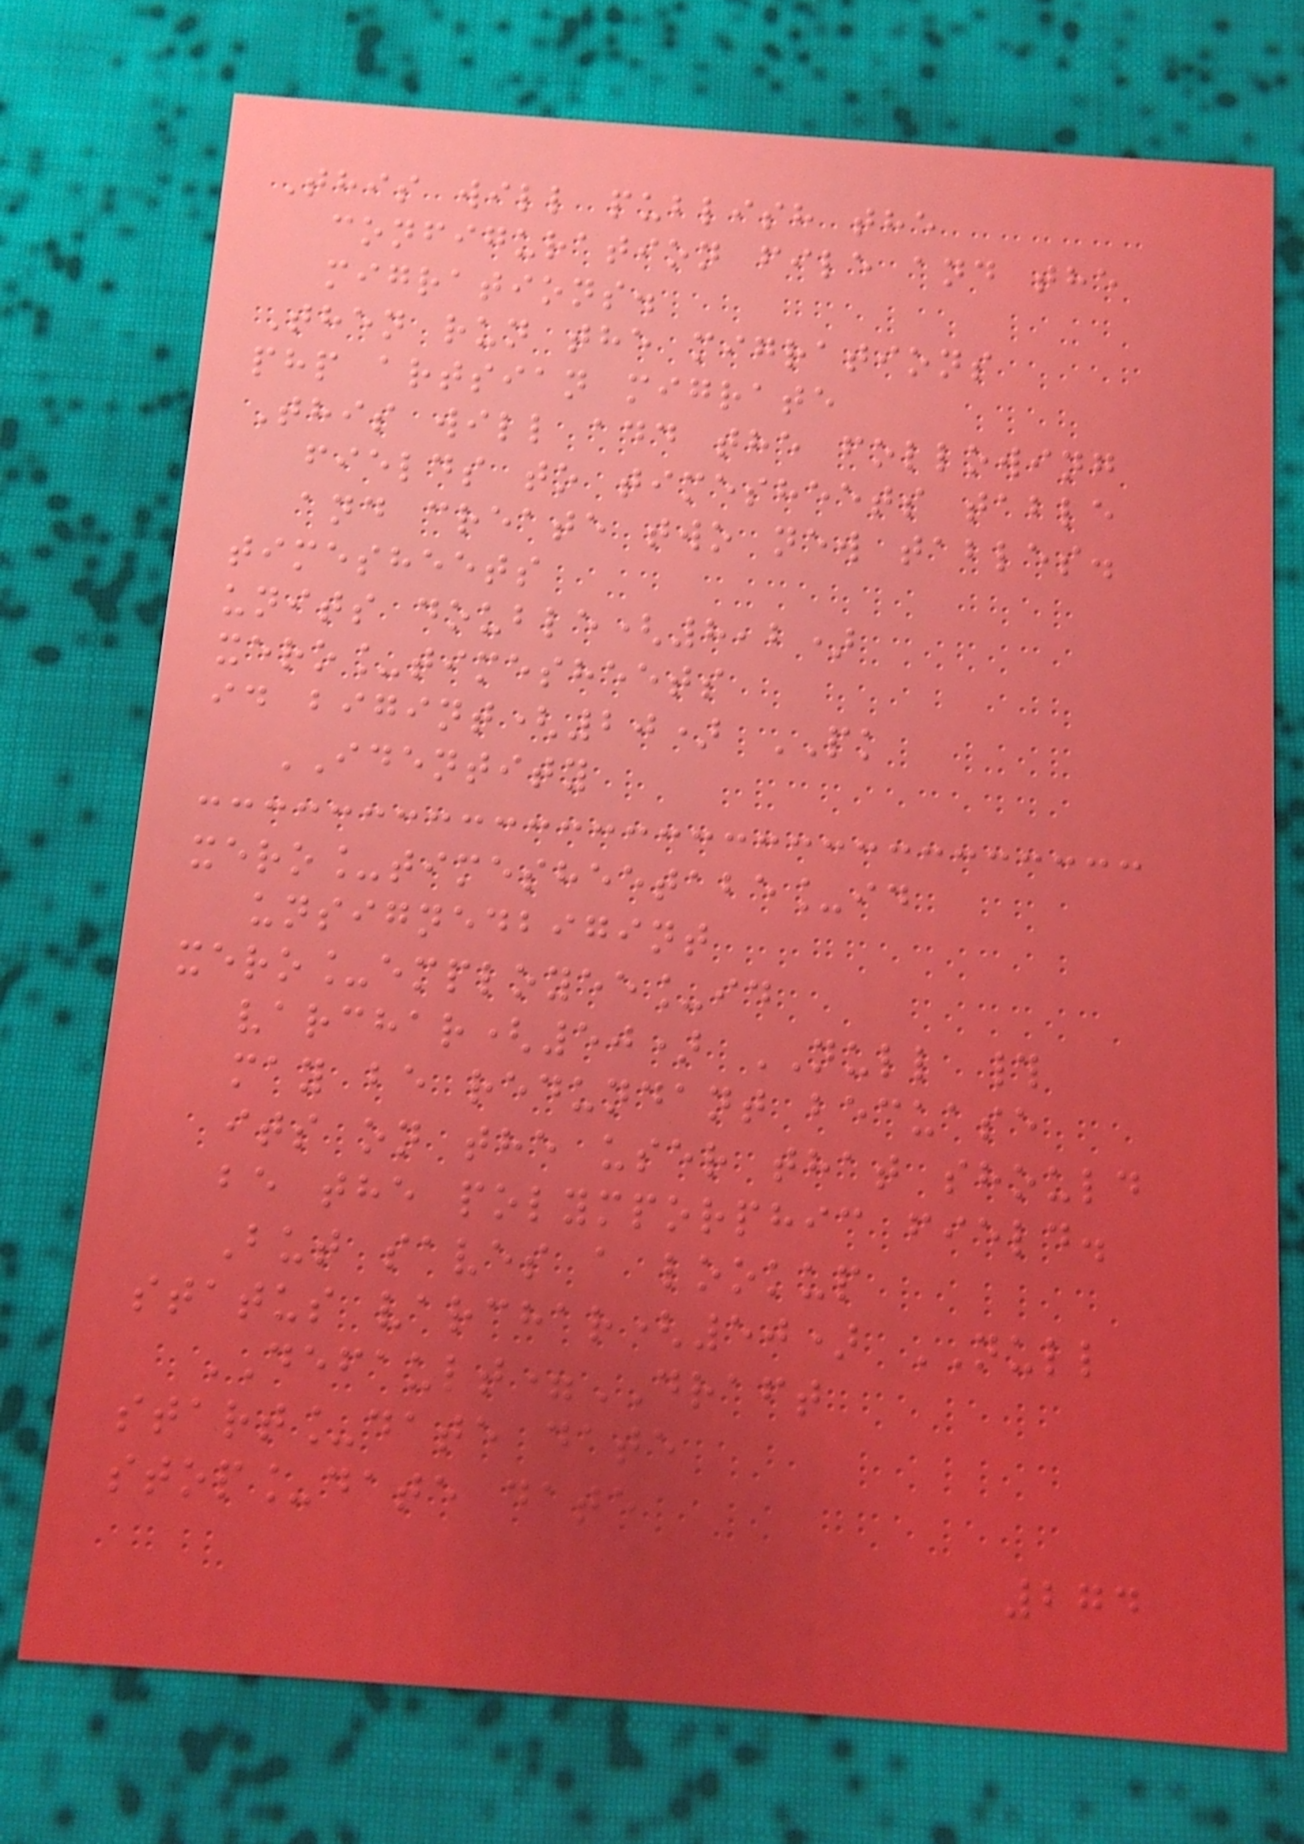This will publish the
configuration file and the
migrations.
Then run the migrations
php artsian migrate
This will add the following
fields to timesheets table
and create two new tables.
timesheets
units double(8,2)
xero_timesheets
id bigint(20) PK
IDENTITY
xero_timesheetabe_id
unsignedbigint
xero_employee_id
varchar(50) NULL #
may be redundant becuase
its on the user that should
be the polymporphic field.
But saves a lookup
status varchar(50) NULL
DEFAULT=DRAFT
start_date date
stop_date date
274
